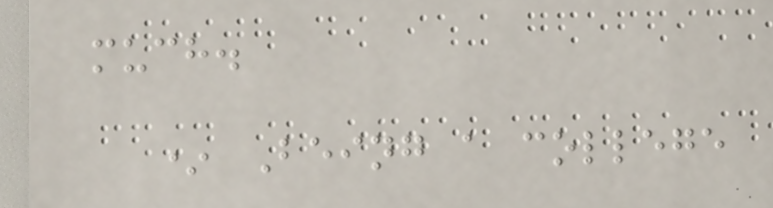much.
* Being a college
